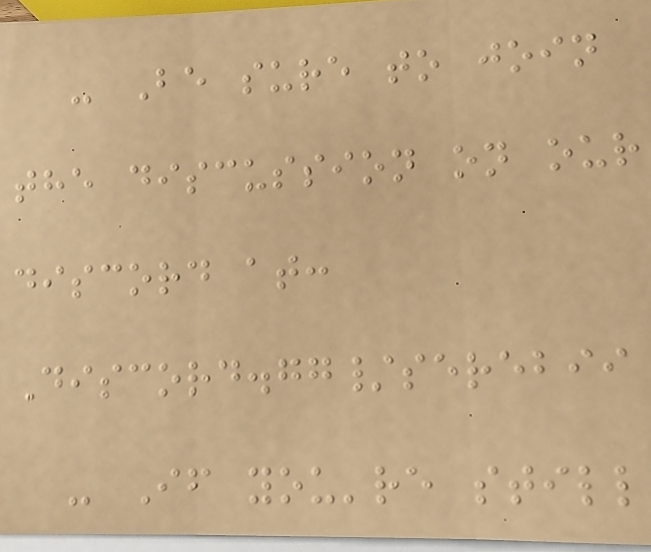- Be sure to join
the discussion on our
discord at:
Discord.gg/serebii
- If you're still
